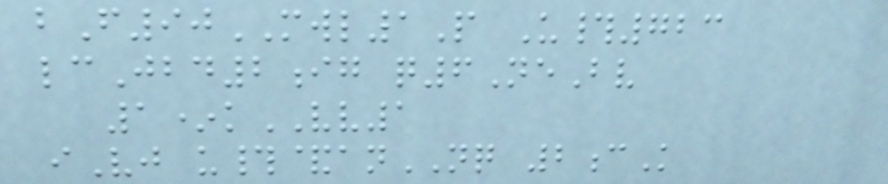bF90MWL1P U#723
lcJbd2ig q6NeBv
1*kVV1
iVj u#&anNQ 2cK
